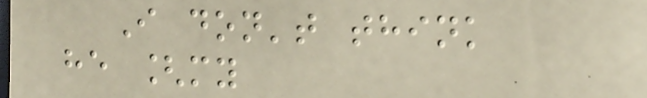I don't think
he [my
